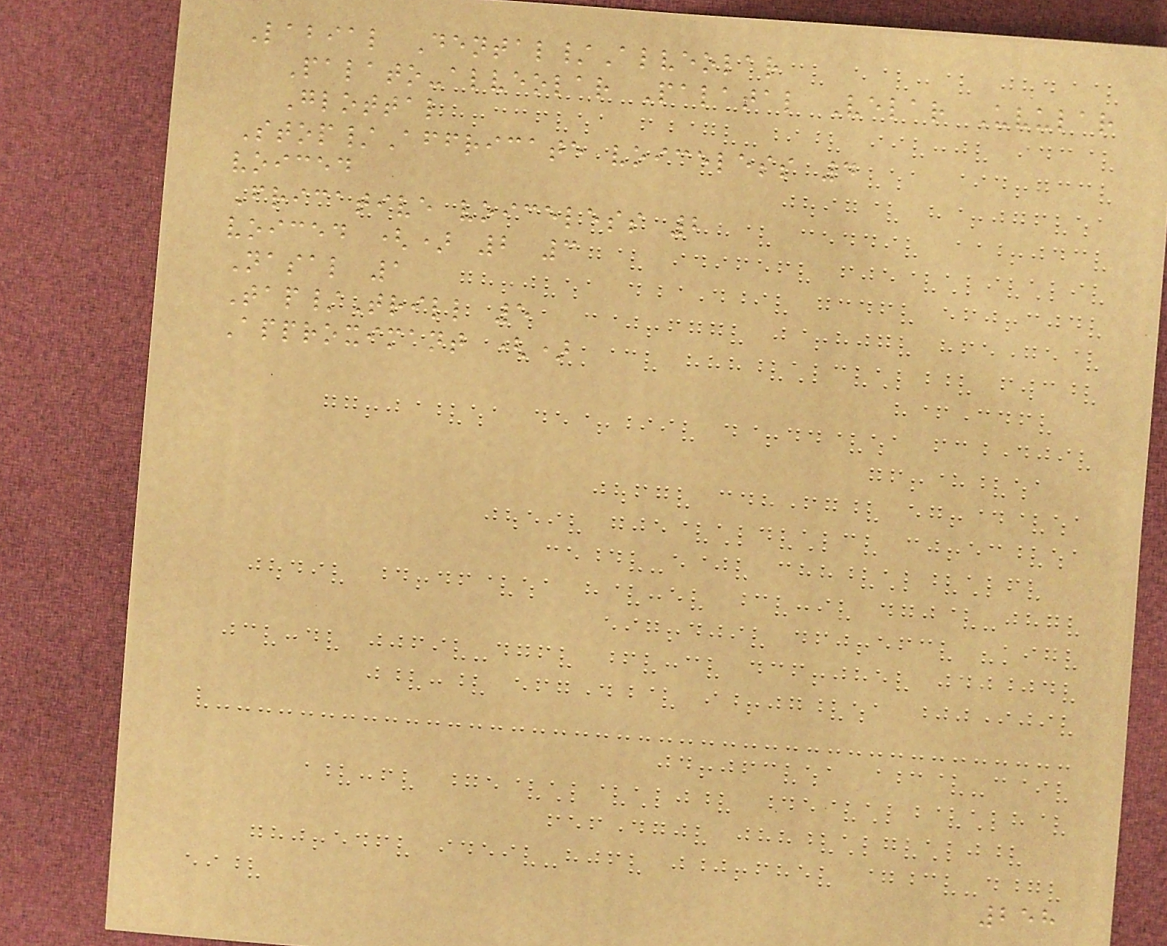Labial Dental/Alveolar
Palato-alveolar Palatal Velar Uvular
Glottal
Stop/Affricate voiceless 4
voiced
Fricative voiceless 2
voiced () 2 3
Nasal 1
Tap/Trill 5
Approximant ()
258
